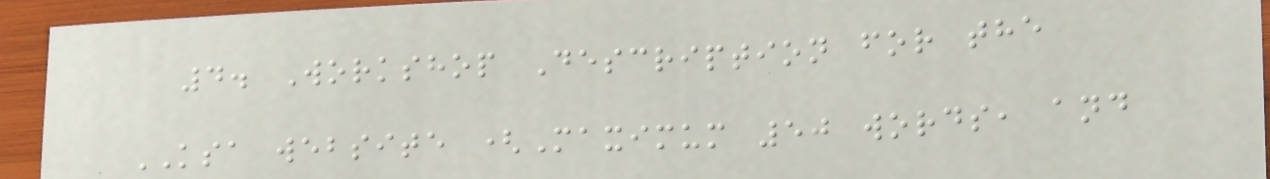4. Workshop Description for the
KSA website (Maximum 50 words, and
